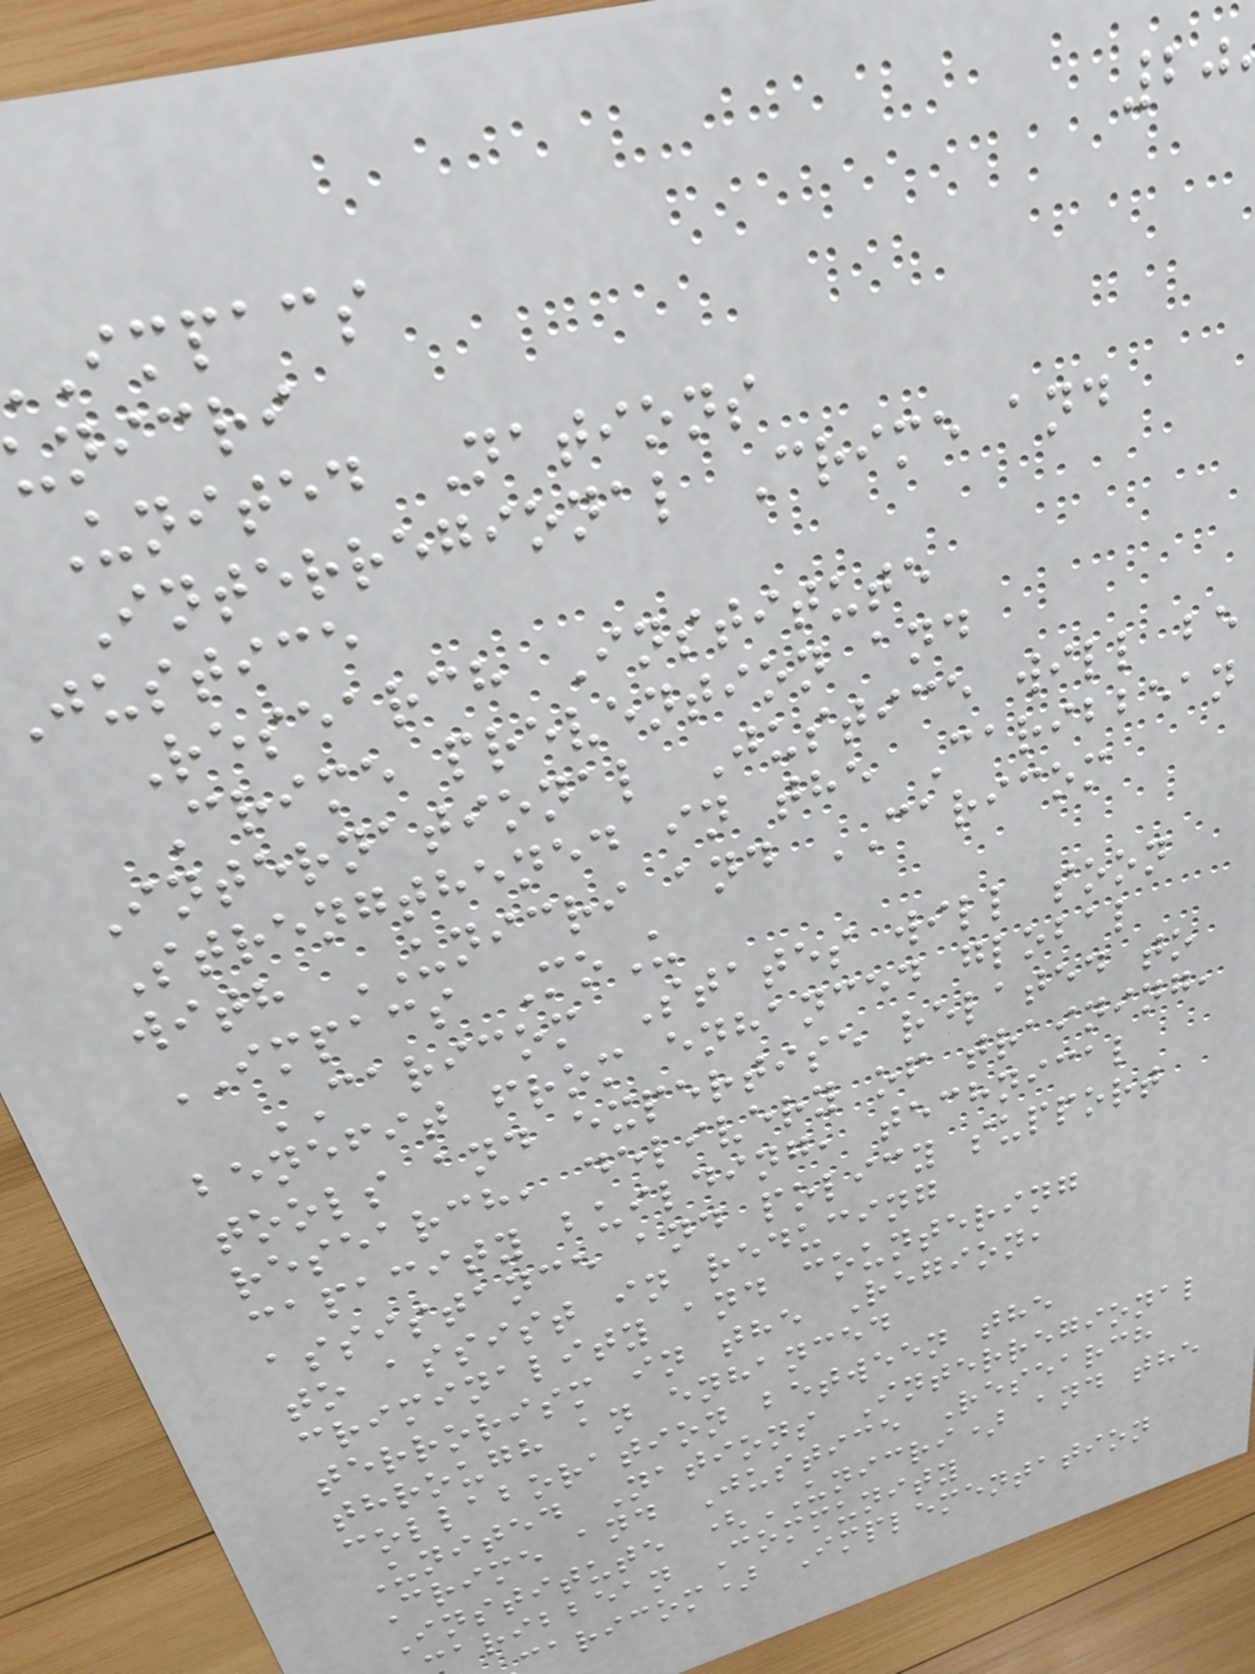impacs
unicri
United Nations
Interregional Crime and
justice
Research Institute
Crime prevention and
International Justice will be
Strengthened in the Caribbean
with UNICRI and CARICOM
IMPACS MoU
CARICOM States will soon
benefit from enhanced global
tools and expertise related to
research, delivery of training,
capacity building, technical
assistance and policy support
to assist in reducing
criminality and countering
terrorism in the Region,
through an enhanced
collaboration between the
United Nations Interregional
Crime and Justice Research
Institute (UNICRI) and the
aribbean Community
aricom) Implementation
